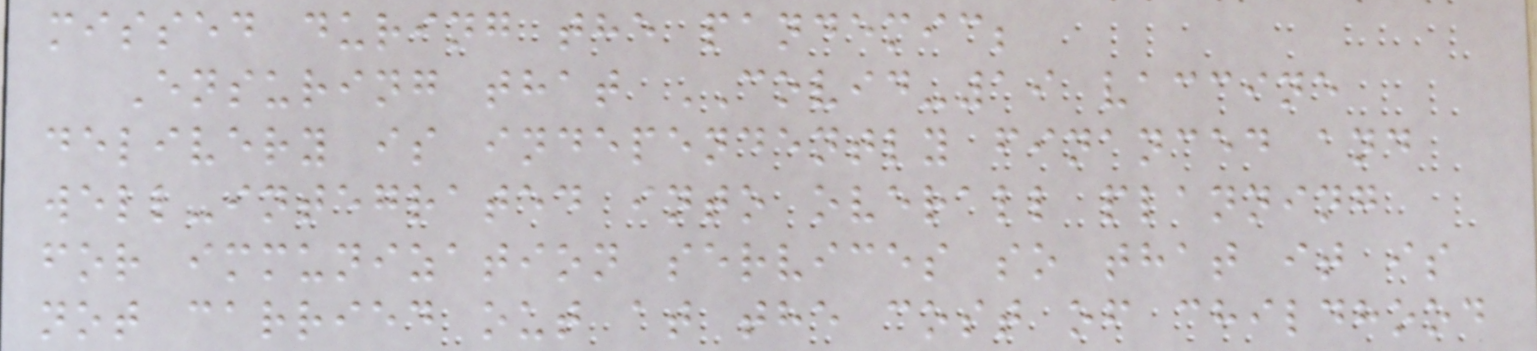missed during the pandemic;
Ensuring that COVID-19 vaccine
delivery is independently financed and
well-integrated into overall planning
for immunization services so that it is
not carried out at the cost of childhood
